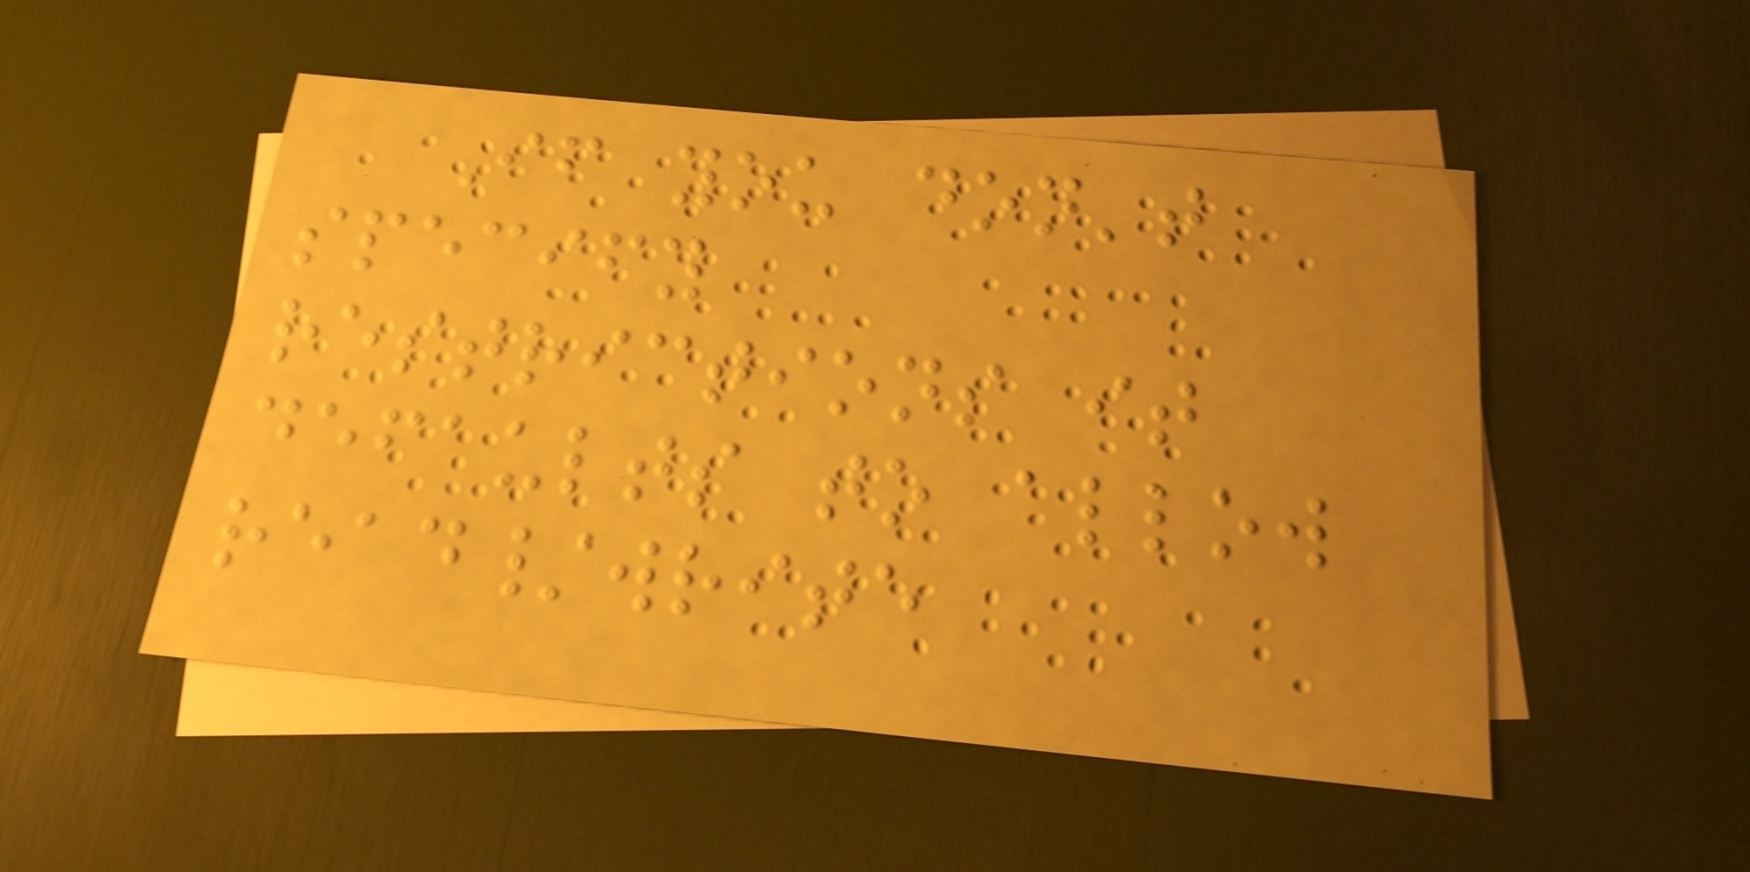If you don't
specify
restrictions it
defaults to allow
read/write
